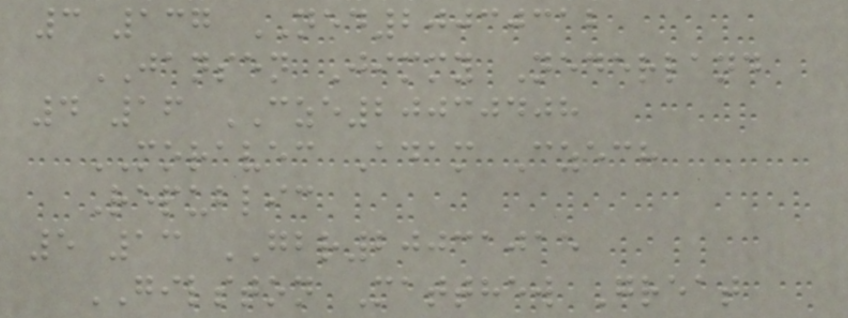3 137 NED20030312
JANSEN Jimmy Nederland
4 16 CZE20030408
MORAVEC Adam Czech
Republic
5 13 GBR20031015
GILSTON Matthew Great
